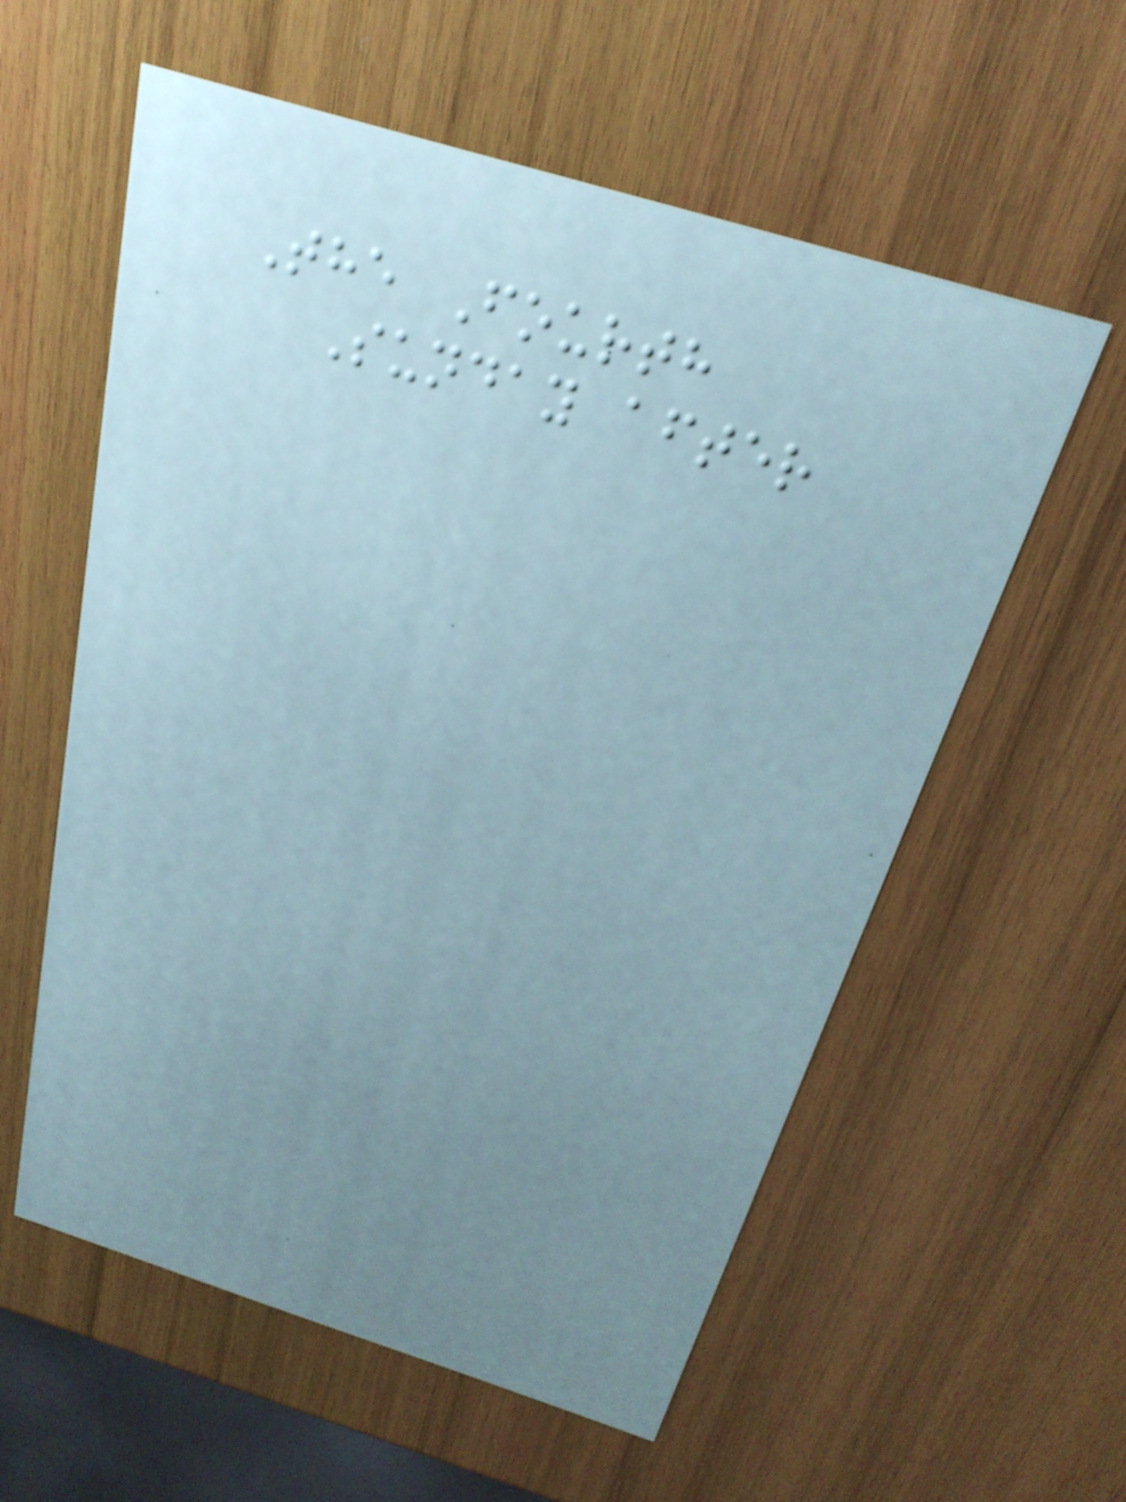The Fourth
Sunday after
